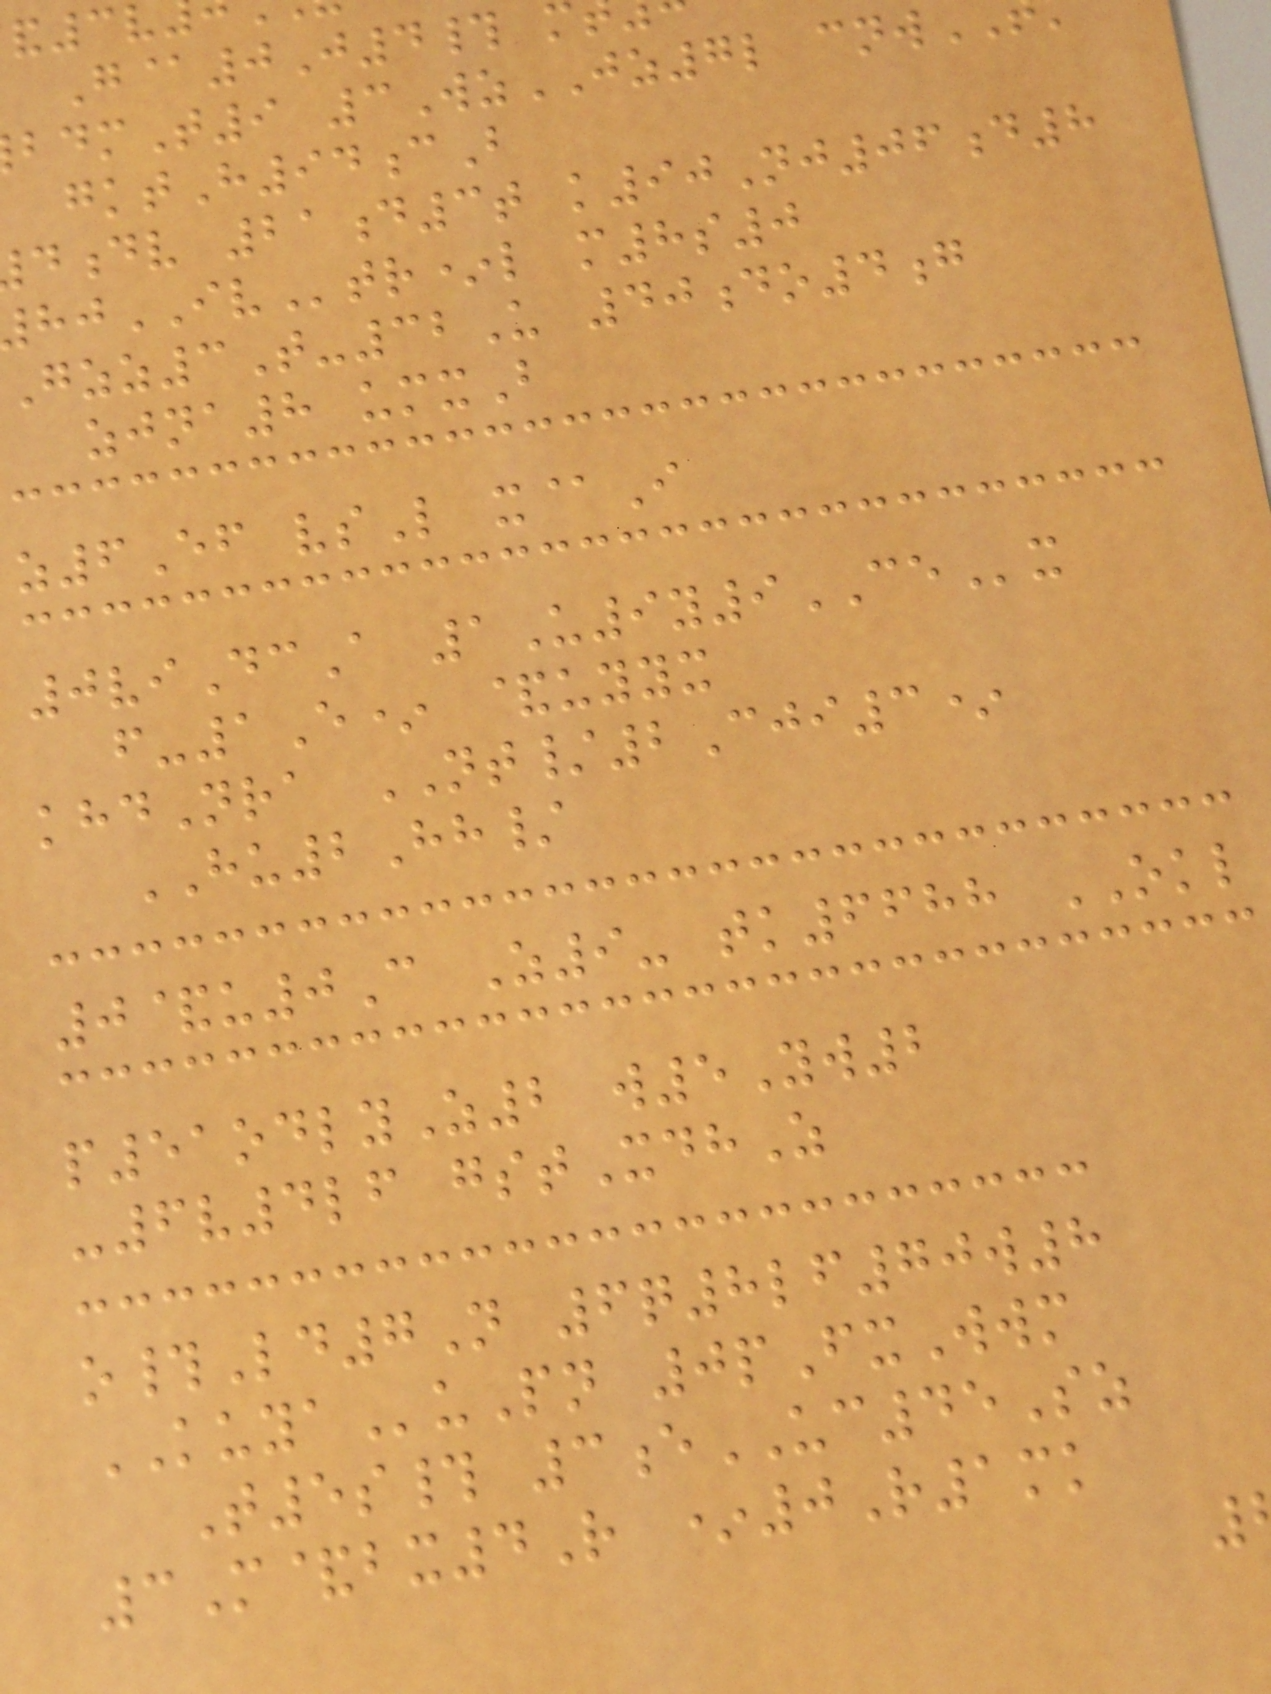G@0J4#
mT9 3WzJZ7l cnw
gktH94cB
dv 21d3t k90Nj06d8
IVtr*l m8s0
Gzz3T-32U 40do4g
zjna8 umxB
z6Ef vsL x@I
0viDcA 1U9y9CEx
f-1E* &uyyx
khdNra NT/2Cji3*
HU2Hh/
0&u0C Z9- tk6688 OKL
p51odlyZ2 w5Yw2
-6v4lf gstXdhZ
o#Ld7N 6q8lf70w8
KUYAuPn 0pFxWwm
T5s# 3eUC45Sz
3M&bx4R *0R1mk
